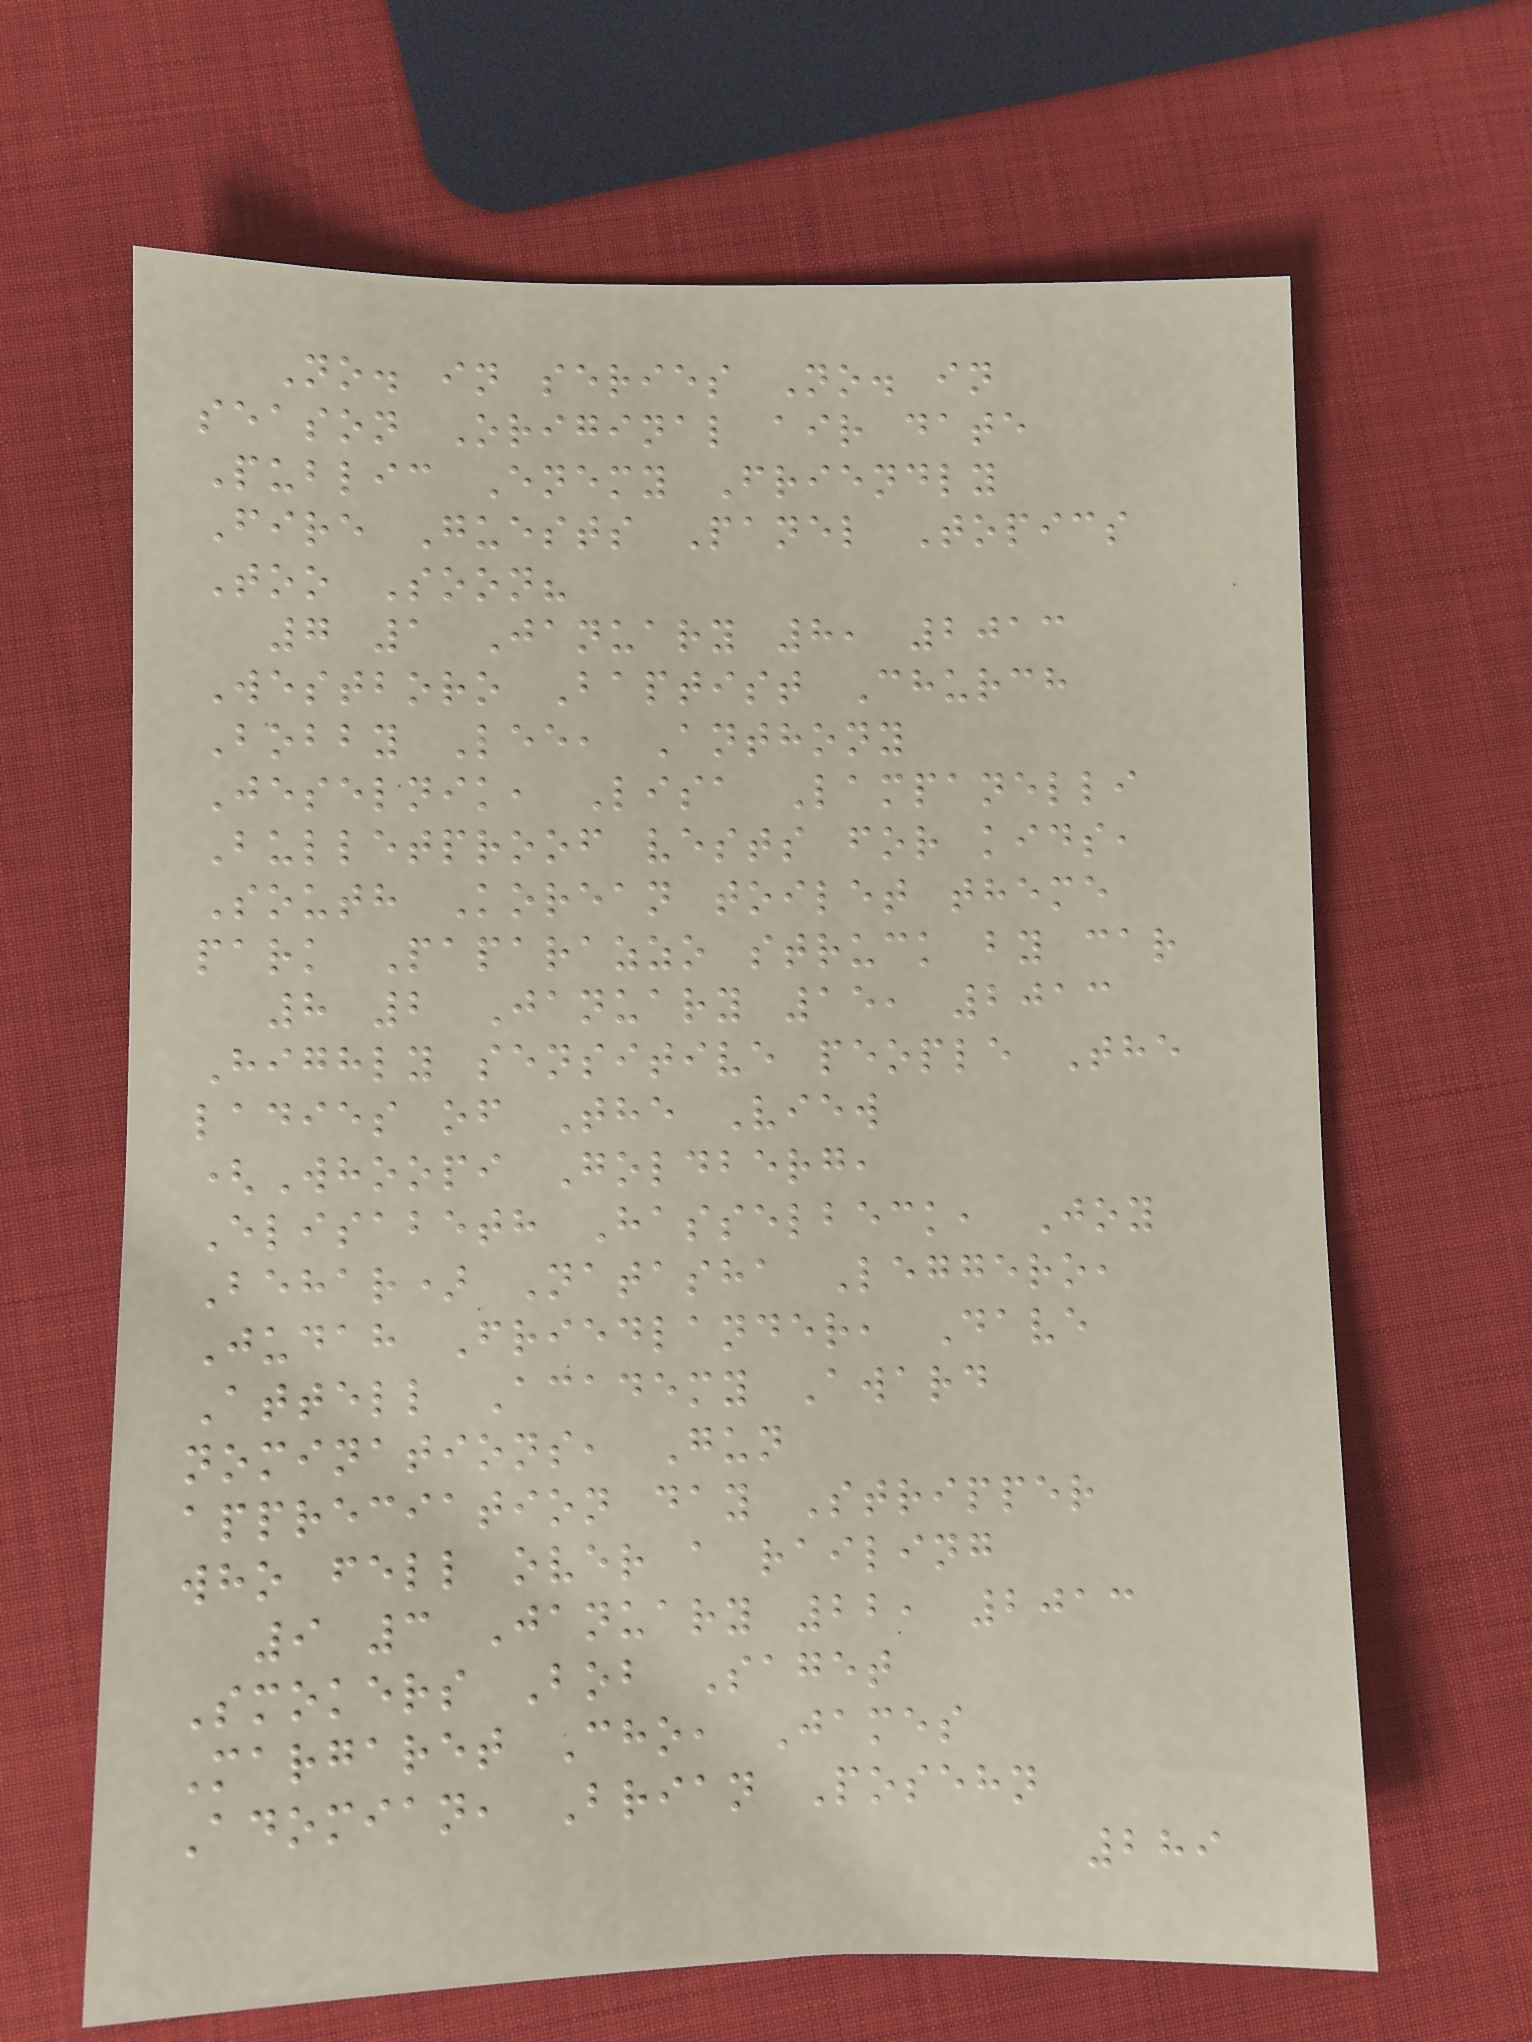No. in series No. in
season Original air date
Public Enemy Friendly
Fire Guests Panel Topics
Too Soon?
7 1 January 8, 2013
Westboro Baptist Church
Bobby Lee, Anthony
Jeselnik, Lisa Lampanelli
Bulletproof vests for kids,
South Korean toilet theme
park Paparazzo struck by car
8 2 January 15, 2013
Highly sensitive people The
ladies of The View
(Whoopi Goldberg,
Elisabeth Hasselbeck, Joy
Behar) Natasha Leggero,
Judah Friedlander, Dave
Attell Academy Award
nominations, Gun
appreciation day Stripper
who fell over a railing
9 3 January 22, 2013
Smokers Bob Saget
Margaret Cho, James
Adomian, Brian Posehn
289
